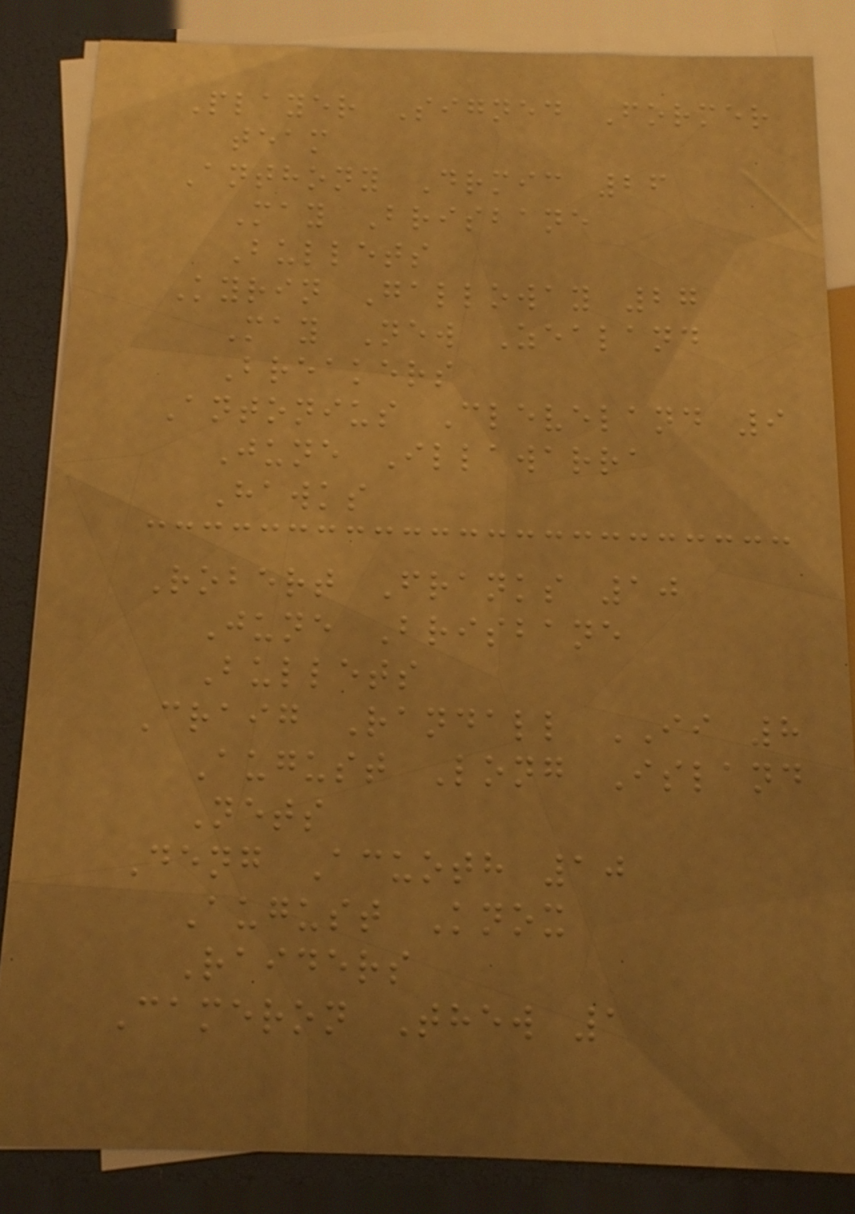Player Signed Former
team
Anthony Drmic 26
May Brisbane
Bullets
Kyrin Galloway 27
May New Zealand
Breakers
Antonius Cleveland 9
June Illawarra
Hawks
Robert Franks 10
June Brisbane
Bullets
Craig Randall II 8
August Long Island
Nets
Deng Acuoth 10
August Knox
Raiders
Cameron Thew 1
